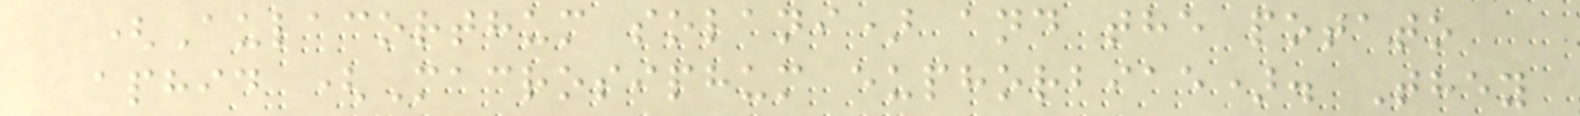(Aulacorthum solani) and the potato
aphid (Macrosiphum euphorbiae). They
